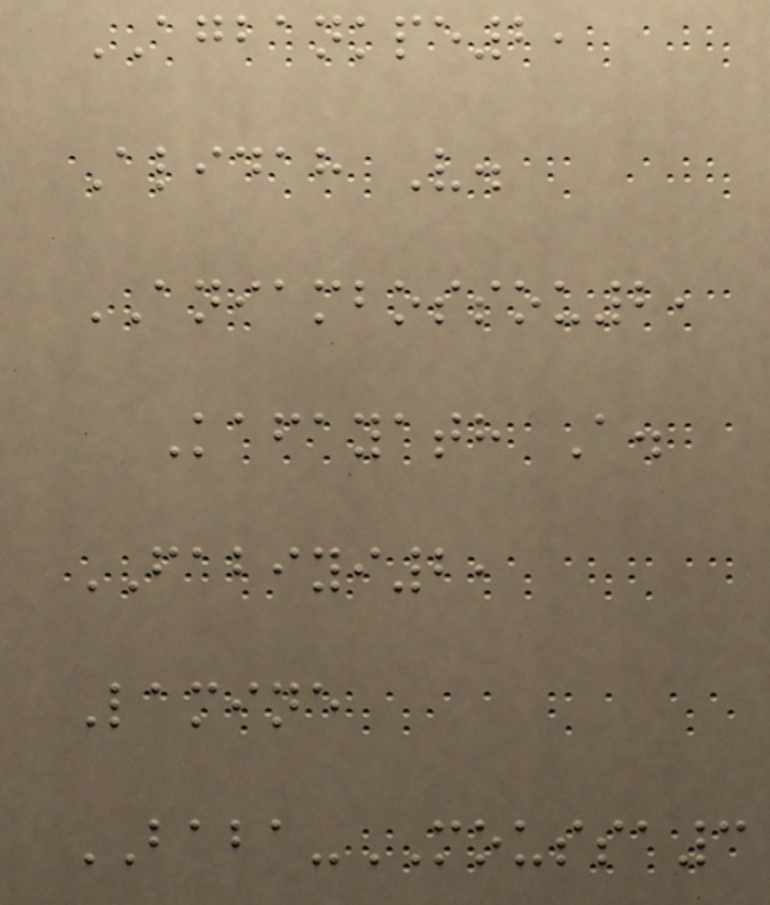AGBANKPE2,
Alidah V.
ANIAMBOSSOU2,
Kafayath A.
FABIYI2,
Lamine
BABA-MOUSSA3
